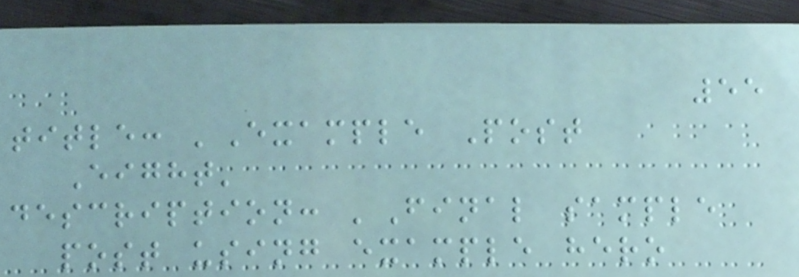55
title: 'Example Post
Eight'
description: 'Final sample
post using example hero
